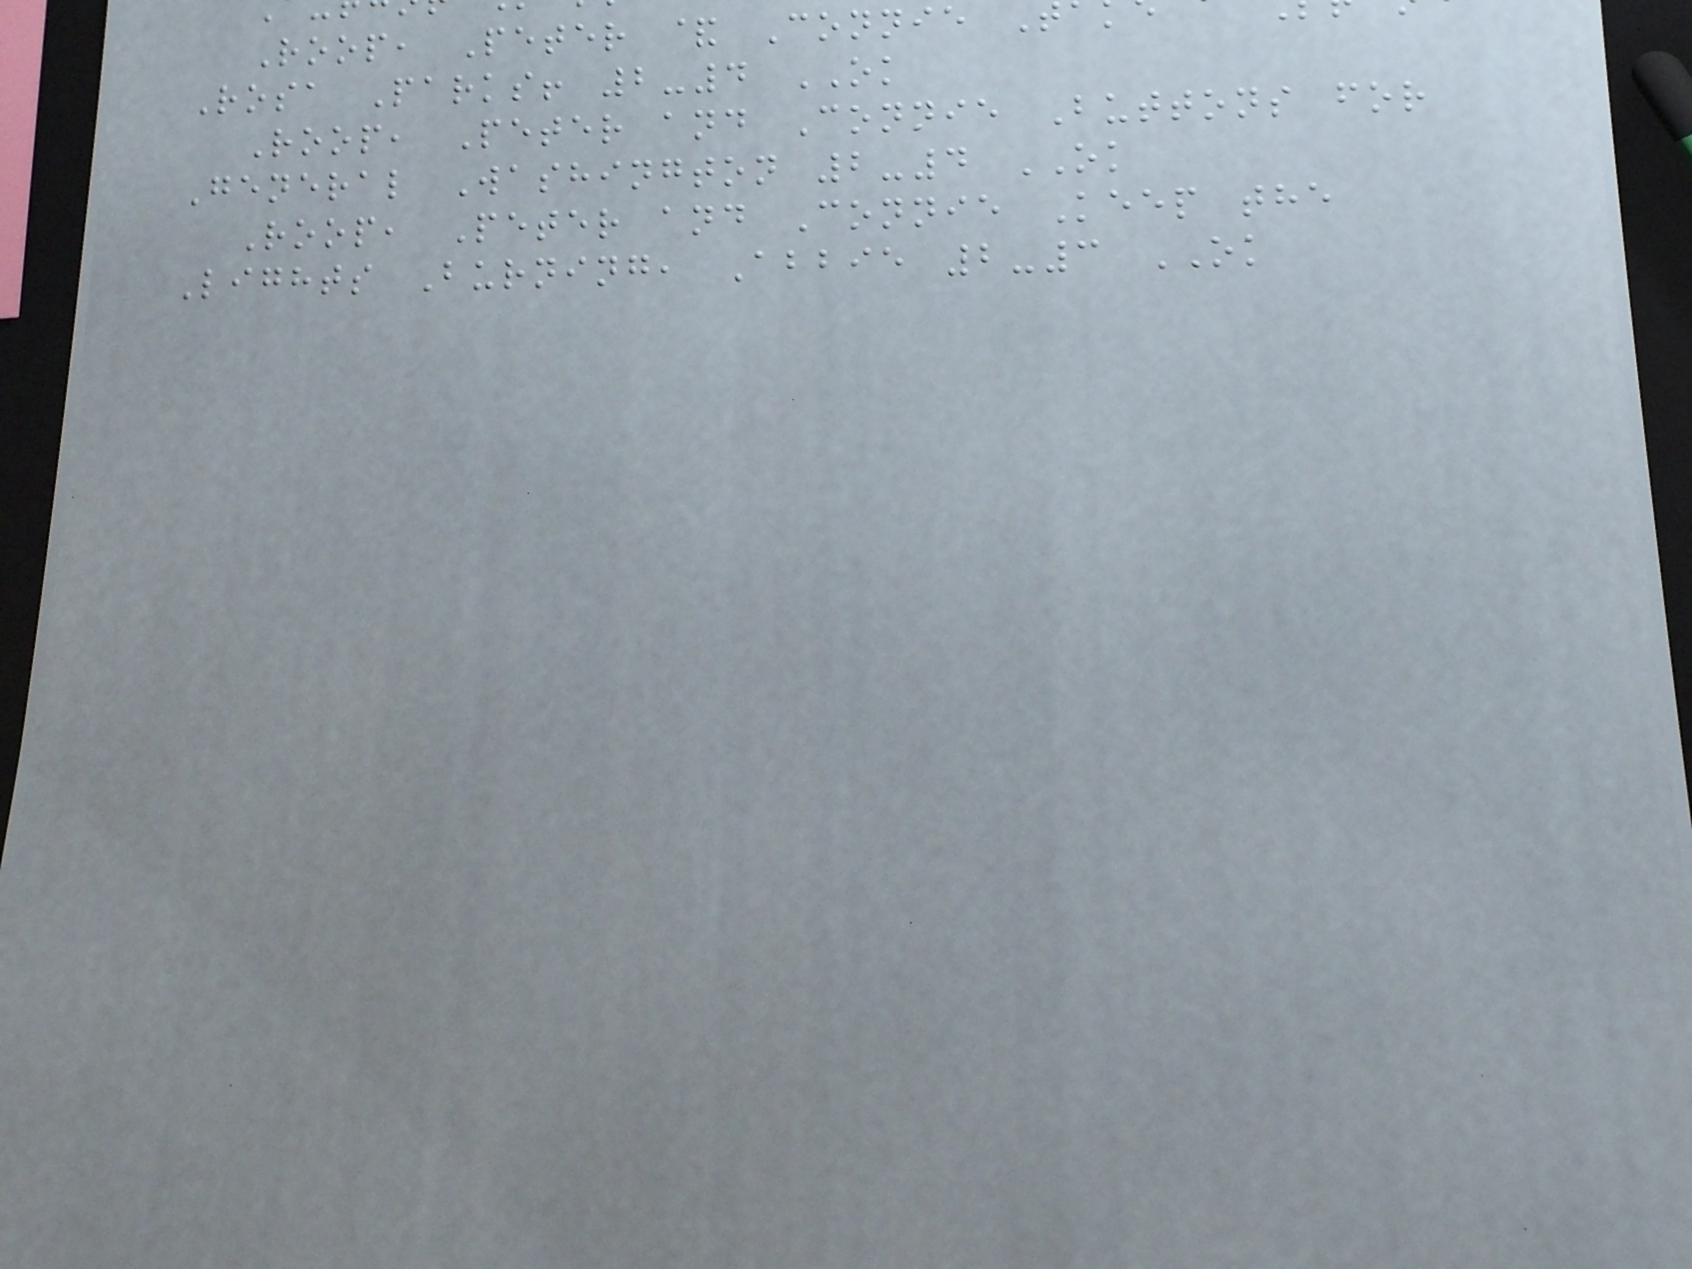Roop, Peter & Connie
Rosa Parks! 2-4 OK
Roop, Peter and Connie Buttons for
General Washington 2-4 OK
Roop, Peter and Connie Keep the
Lights Burning, Abbie 2-3 OK
